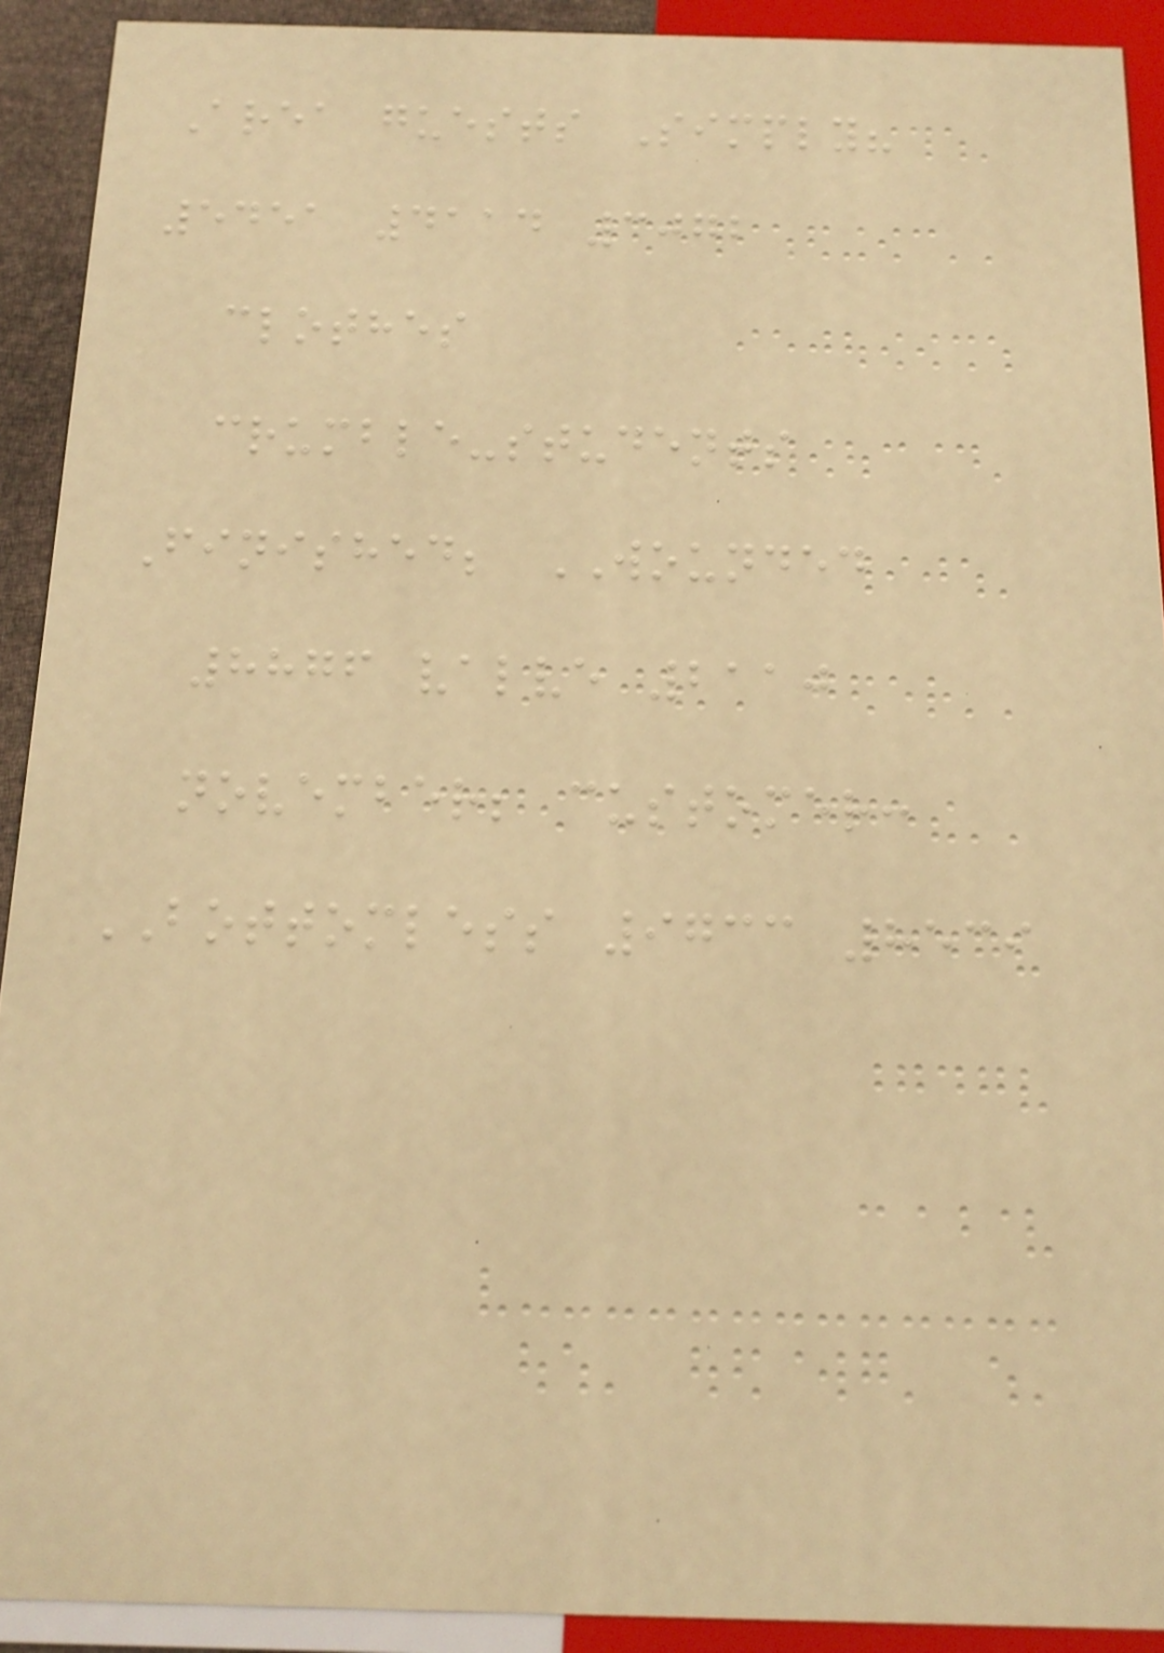Area guests Simply?
5451 4114 3072
clothes
crumble-students
Finished; WOUNDED
8876 valve 2110
november; customer:
BOTTOMLESS 9733 8539
